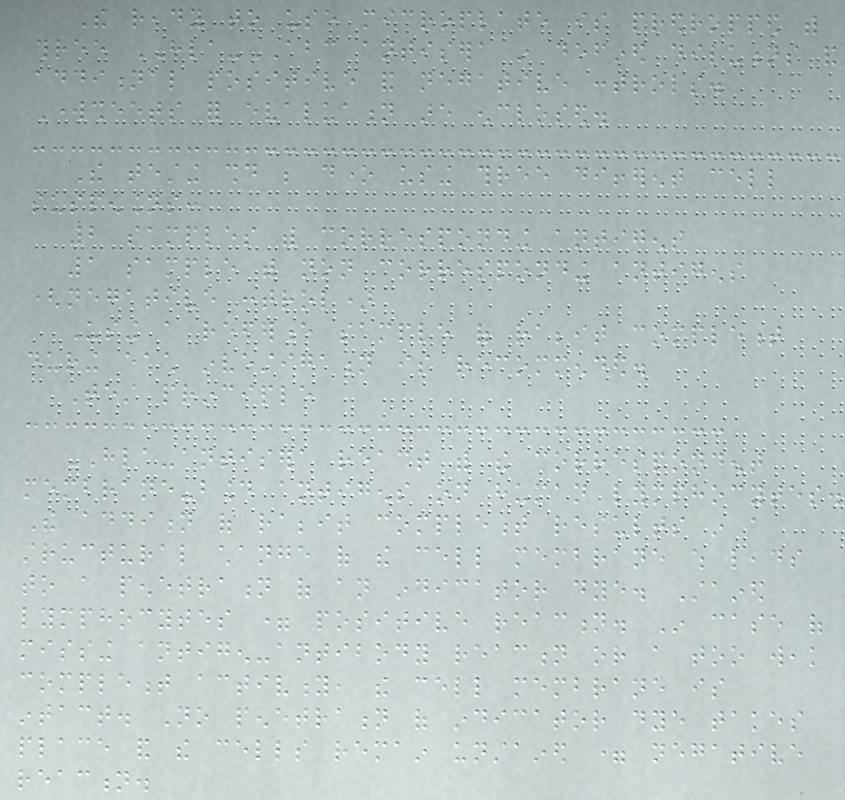The ready to use microplate is predropped with
three HLA-ABC antisera in defined dilutions and
additional positive and negative controls.
Worksheets for evaluation are enclosed.
The testing should be done using three different cell
suspensions:
2 samples with corresponding antigens
1 sample with non corresponding antigens
(negative control)
Using a reference sample of rabbit complement
during each investigation is recommended.
Test principle
HLA-antisera react with the correspondent
membrane-bound antigens on human lymphocytes.
The addition of rabbit complement results in a
structural change of the cell membrane which leads
to a penetration of an indicator dye. Stained
lymphocytes = positive reaction. In case of
missing antigen-antibody reaction or a too weak
complement activity, the cell membrane is
intact. No penetration of indicator dye takes
place and the cells remain unstained = negative
reaction.
